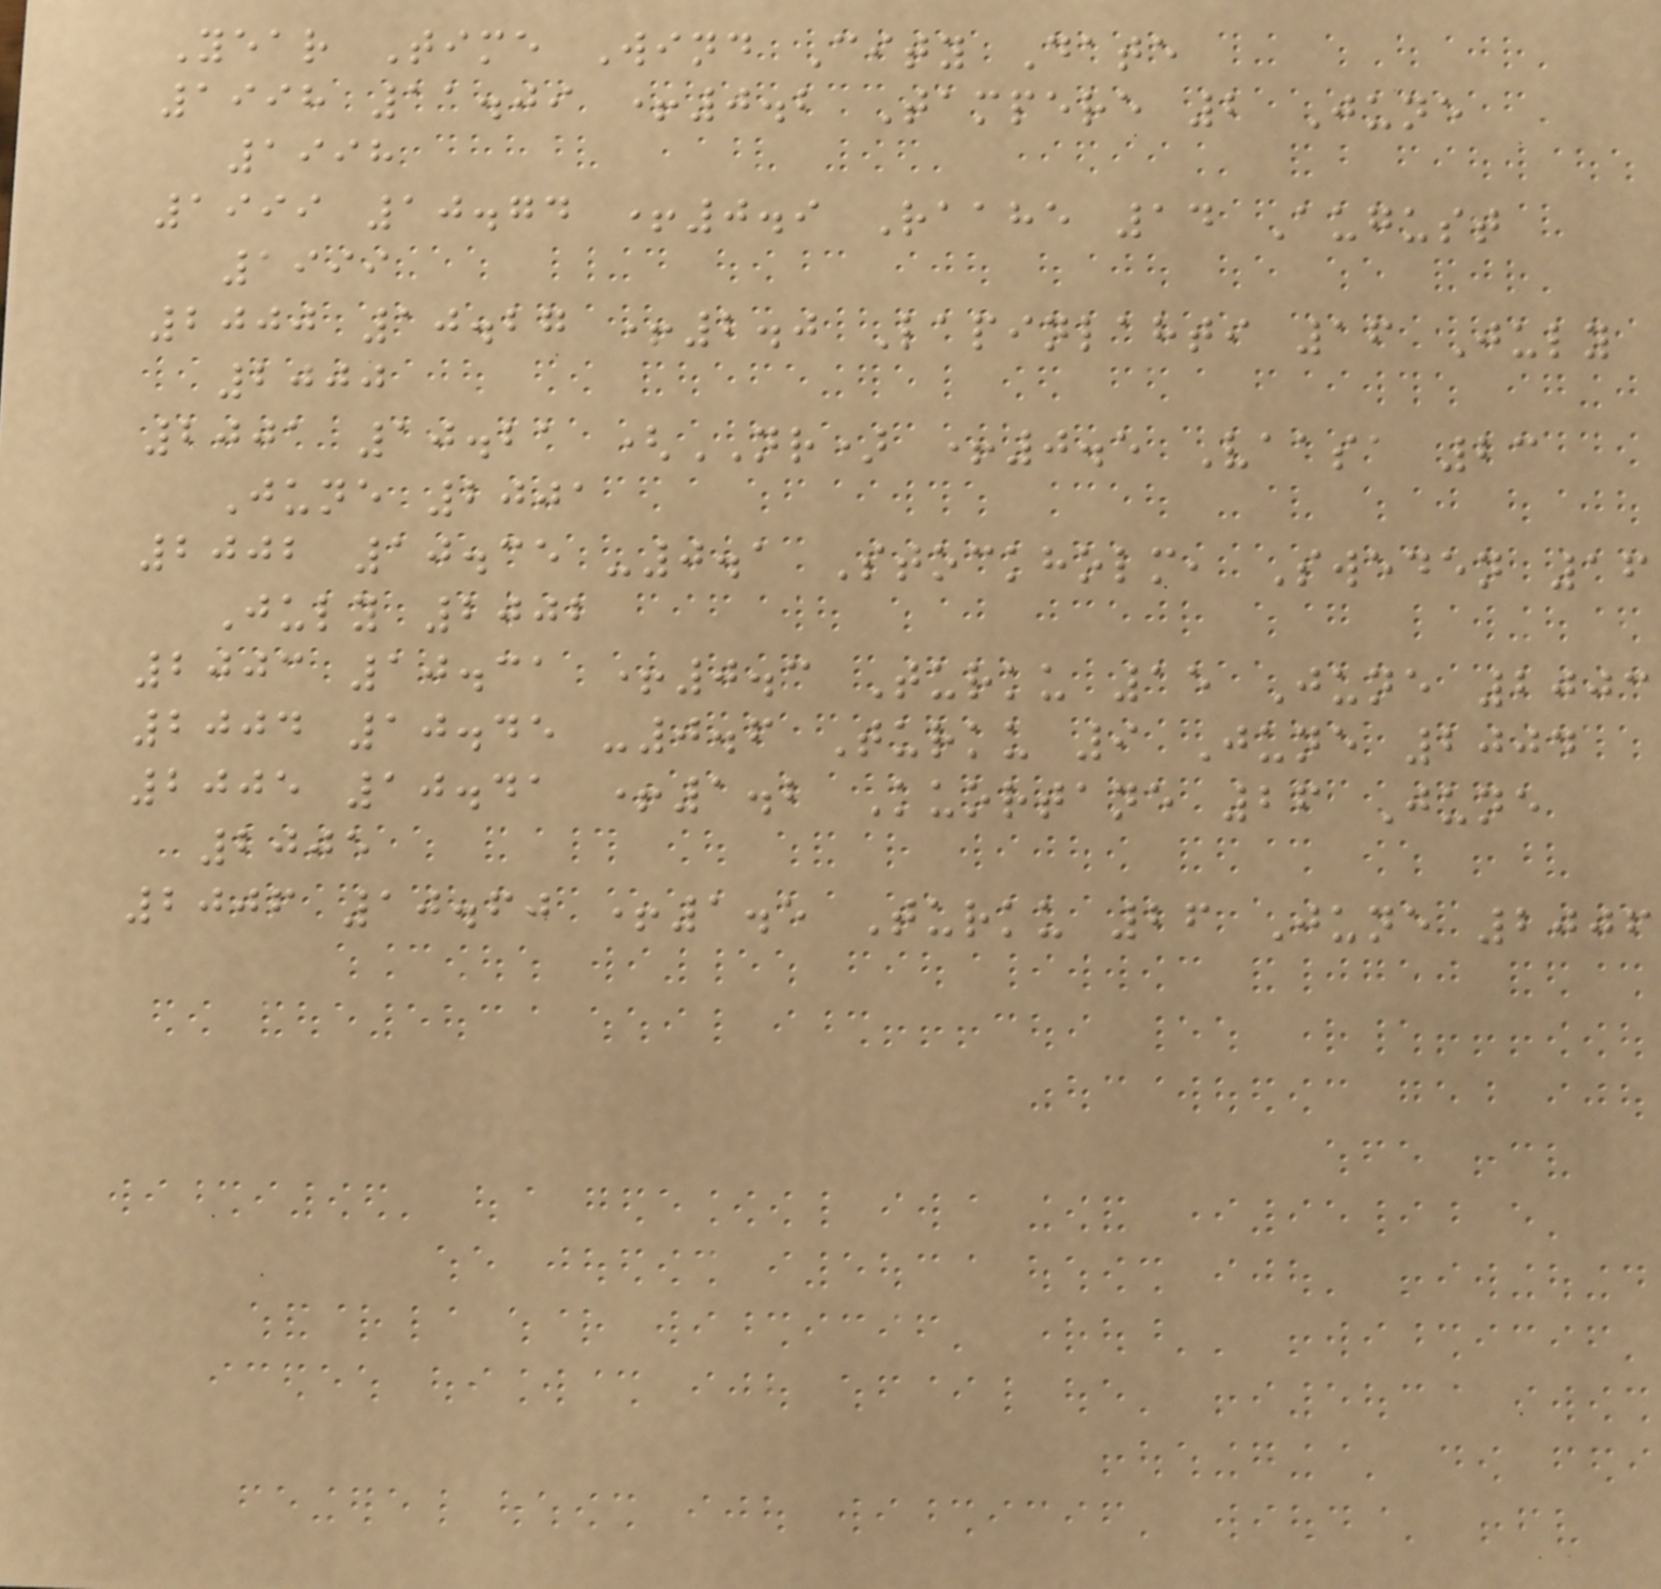Year Time Wind City Date
1998 11.09 +0.2 Tampere 2 June
1998
1999 10.74 +0.9 Raahe 14 August
1999
2000 10.27 +2.0 Lapinlahti 16 July
2000
2001 10.21 (NR) +0.5 Vaasa 23
June 2001
2002 10.35 -0.1 Stockholm, Sweden 16
July 2002
2003 10.31 +0.3 Turku 15 June 2003
2004 10.45 -0.6 Turku 9 June 2004
2005 10.41 +1.2 Kuortane 26 June
2005
2006 10.60 +1.5 Turku 26 June 2006
